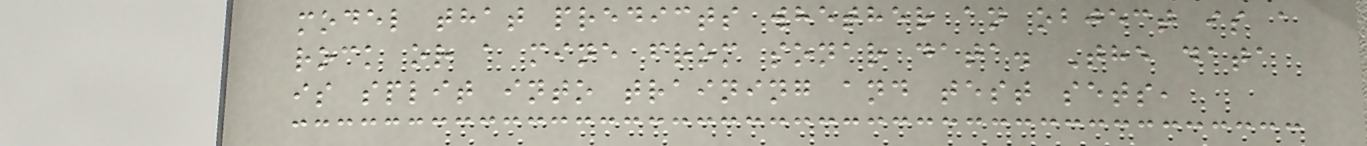model that predicts whether an object is a
rock or a mine from sonar data. The data
is split into training and test sets,
